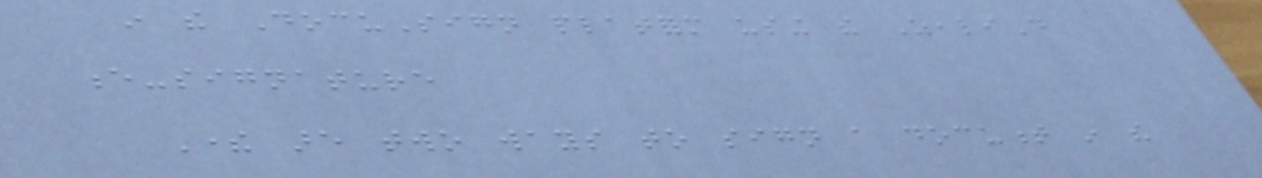in the DocuSign platform using the ZealiD
e-signature
There are two ways to sign a document in the
